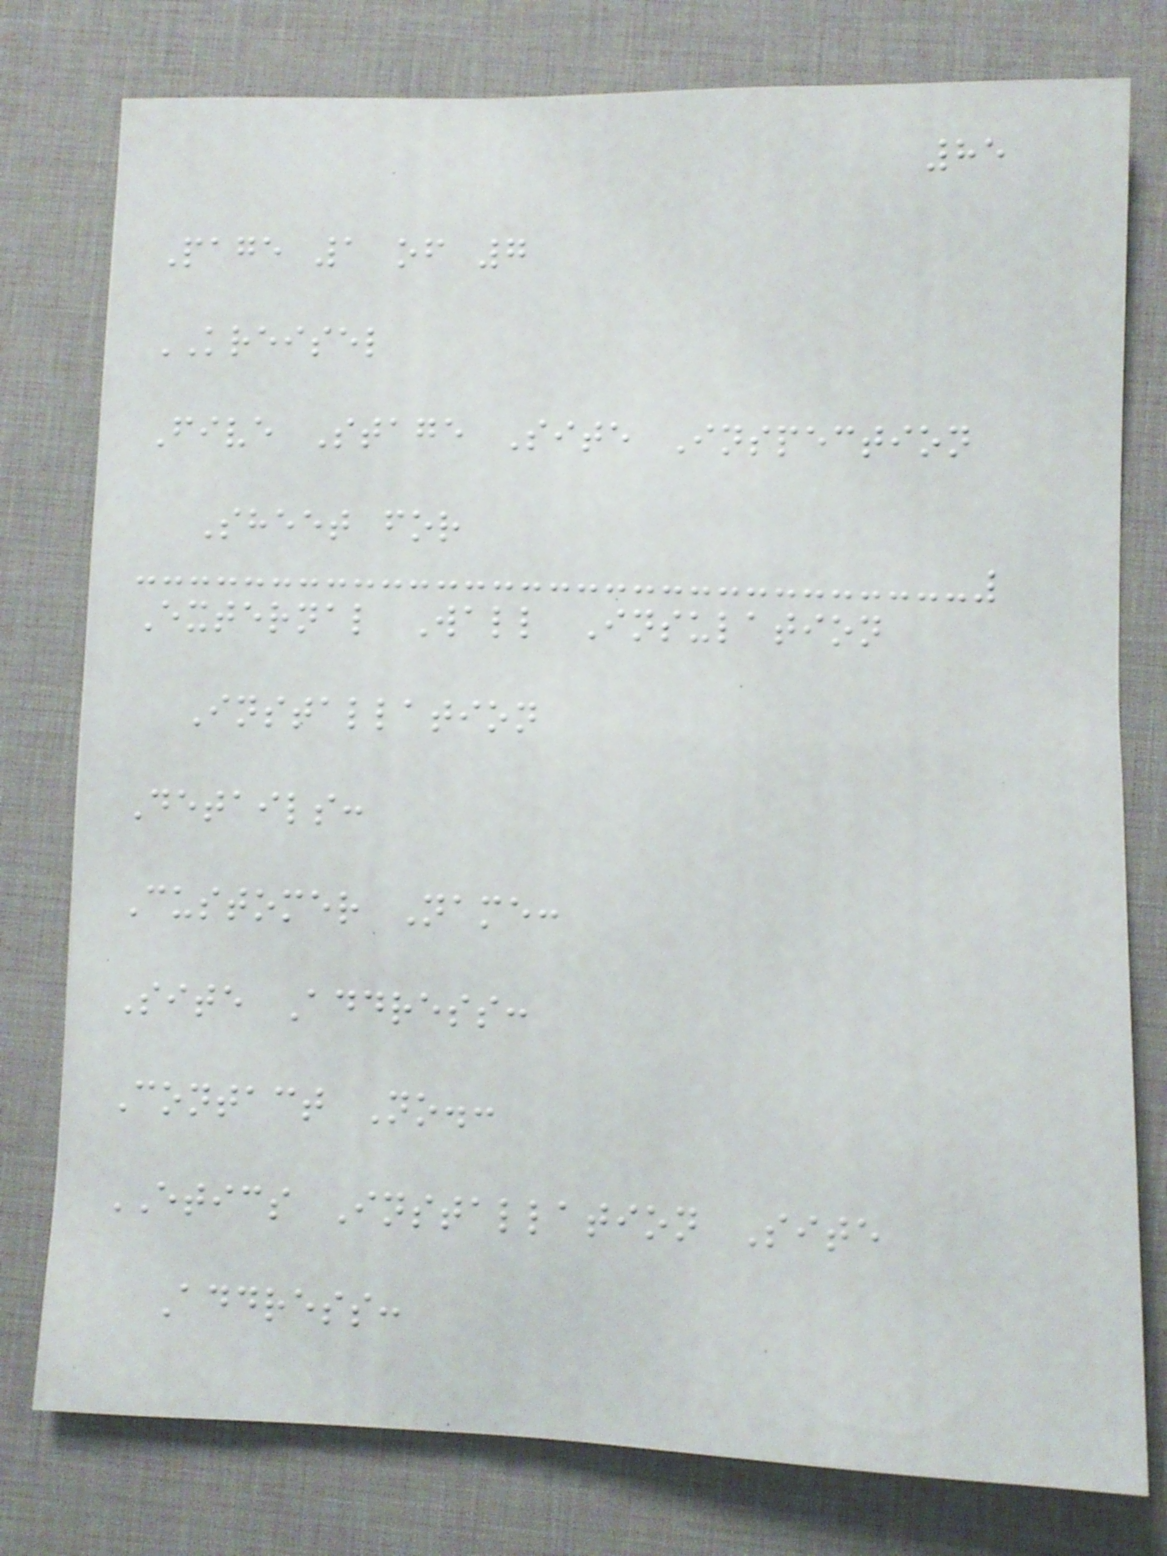85
Page 1 of 7
KREISEL
Five Stage Site Inspection
Sheet for
External Wall Insulation
Installation
Details:
Customer Name:
Site Address:
Contact No.:
ETICS Installation Site
Address:
